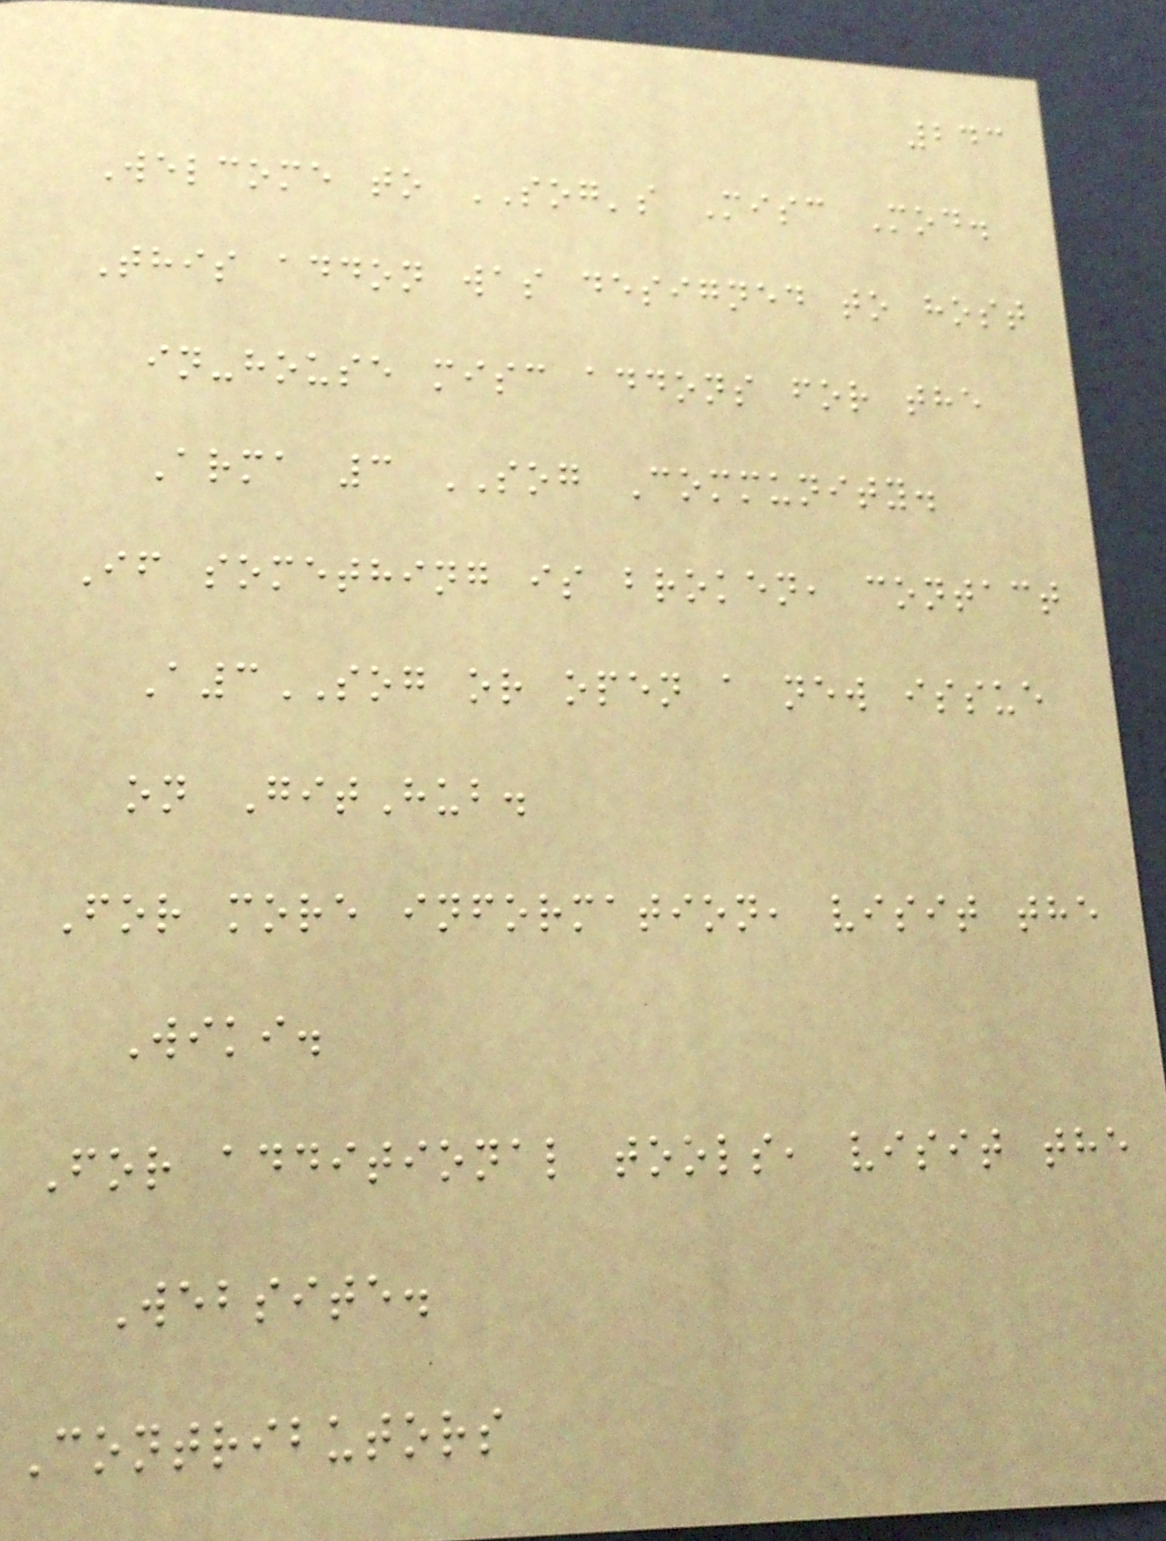243
Welcome to SOG's Misc Mod.
This addon was designed to host
in-house misc addons for the
Arma 3 SOG Community.
If something is broken, contact
A3SOG or open a new issue
on GitHub.
For more information, visit the
Wiki.
For additional tools, visit the
Website.
Contributors
